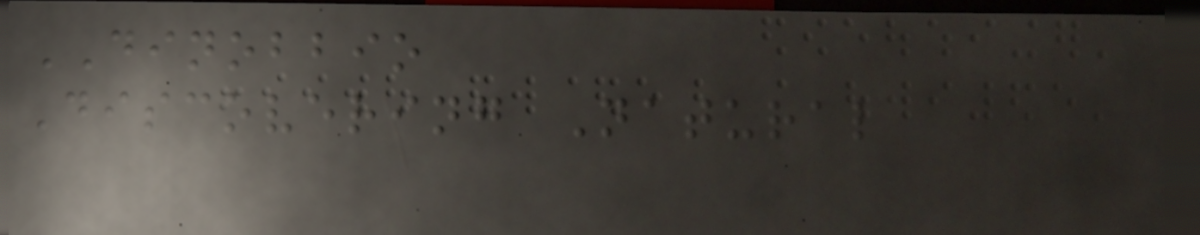DINOBBIO
Discovering Natural
